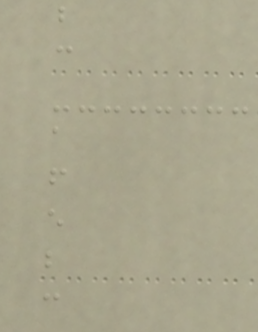b
c
a
f
e
b
c
